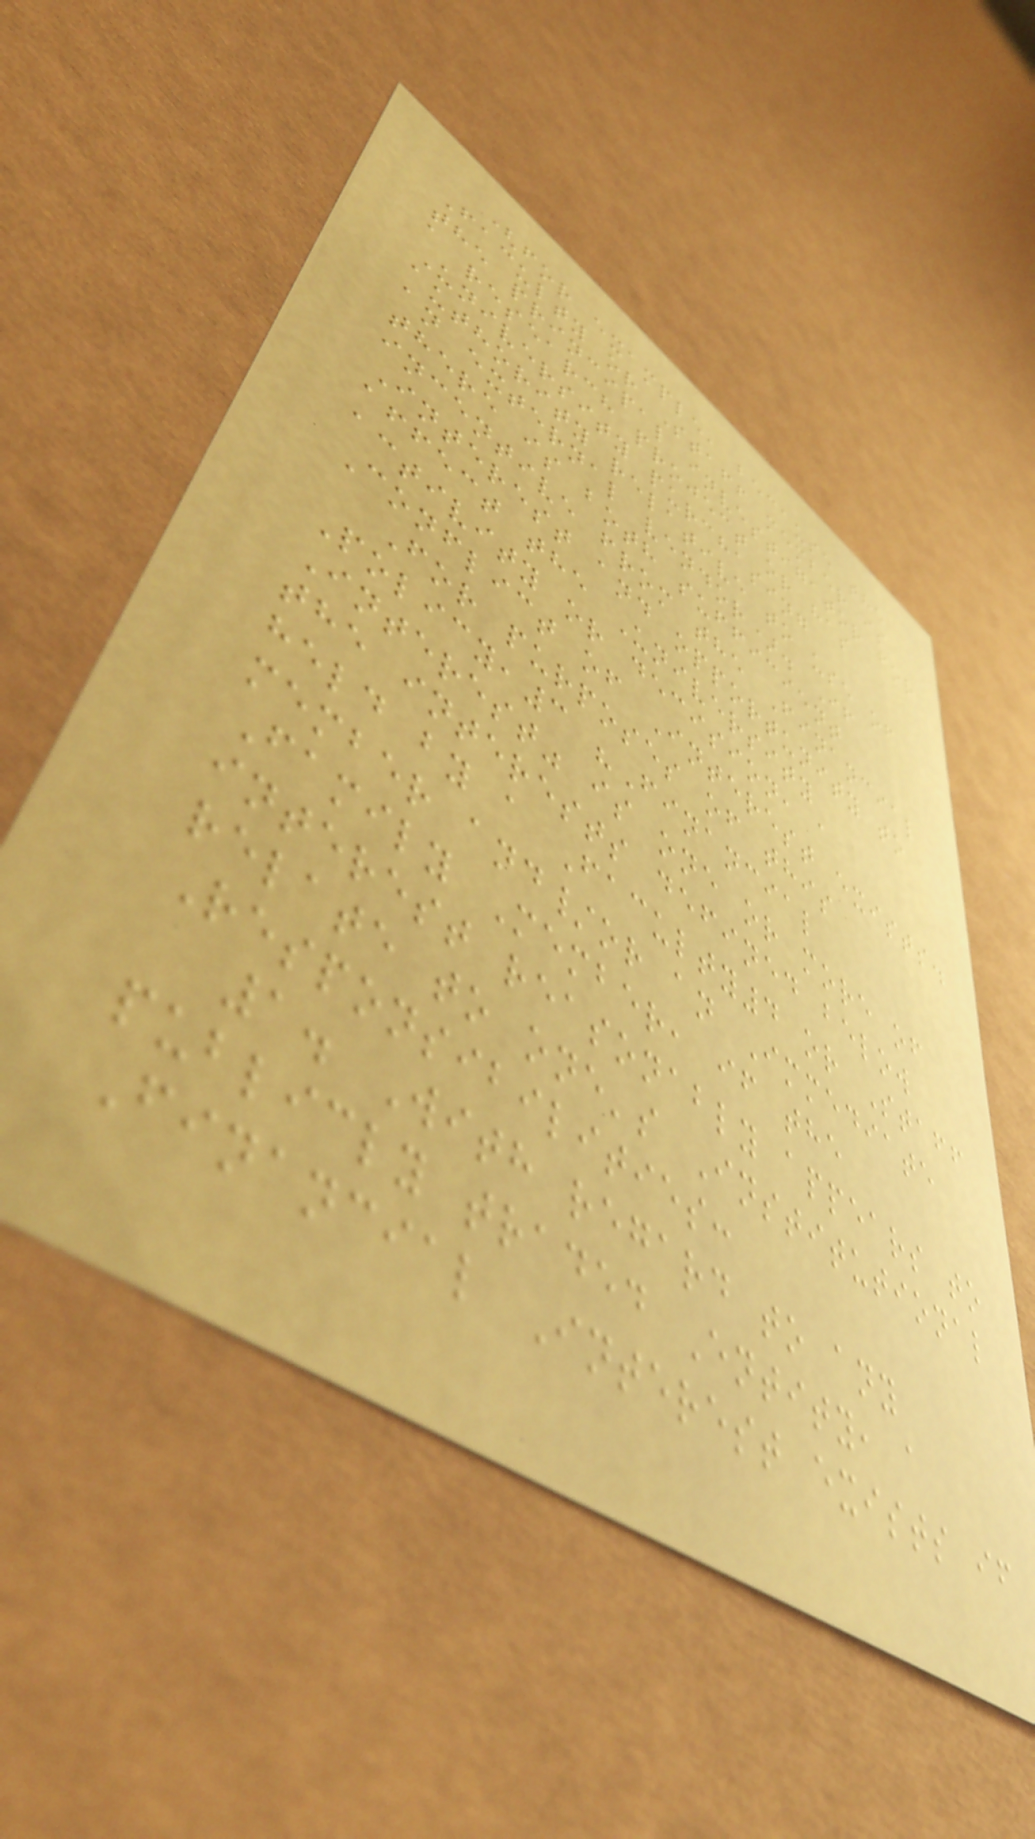(for example, because the
Faculty or Staff member is
the principal investigator for
a research project or has
University purchasing
authority relative to use of
an external vendor). If
there is both sufficient
incentive from the Financial
Interest and opportunity to
affect the University
activity or decision, a
Conflict of Interest exists.
For purposes of this
Policy,3 "Financial
Interest" is one or more of
the interests defined below
held by a Faculty4 or Staff
member and/or an Immediate
Family Member, if the
interest reasonably appears to
relate to one's Institutional
Responsibilities:
1. With regard to any
publicly traded Entity, a
Financial Interest exists if
